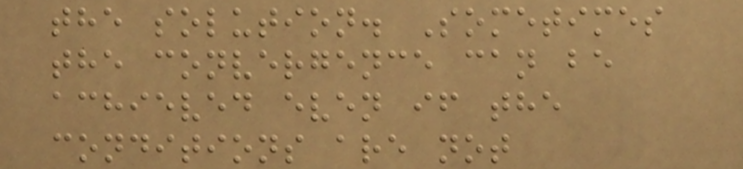the solution. Sometimes
the convergence can be
achieved even if the
conditions are not
